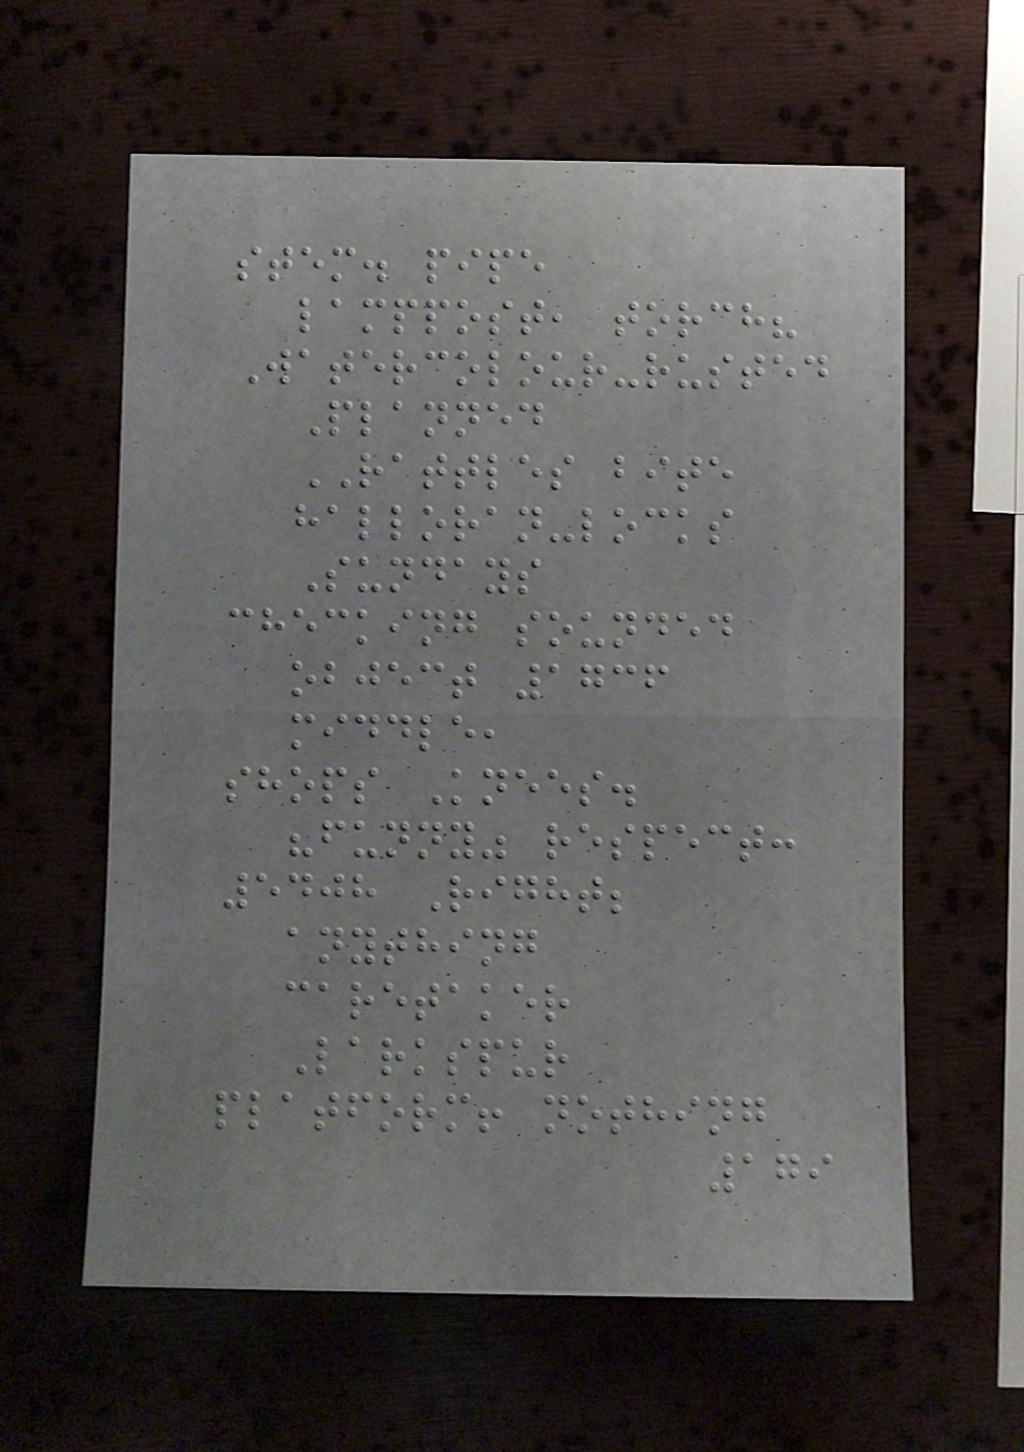stem. pipe
lamppost, torch?
Watercolour-rusted
Planned
RATTLES bite
halloran-locks
Sundays
checking sounded
object 1736
middle,
shops Knees.
"funny" respect:
5408 Right;
anything
caretaker
Larkspur
platform! nothing
179
